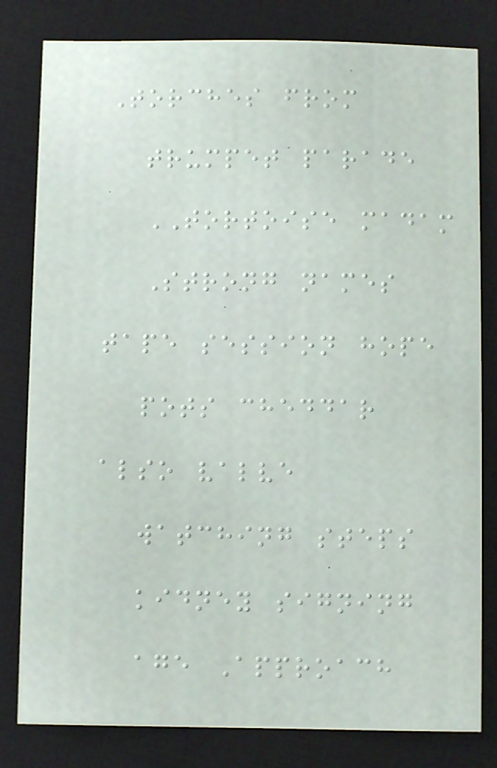Torches from
trumpet parade
TORTOISE madam
Strong names
tape session hope
pots cheddar
also valve
watching steps
kidney signing
age Approach
